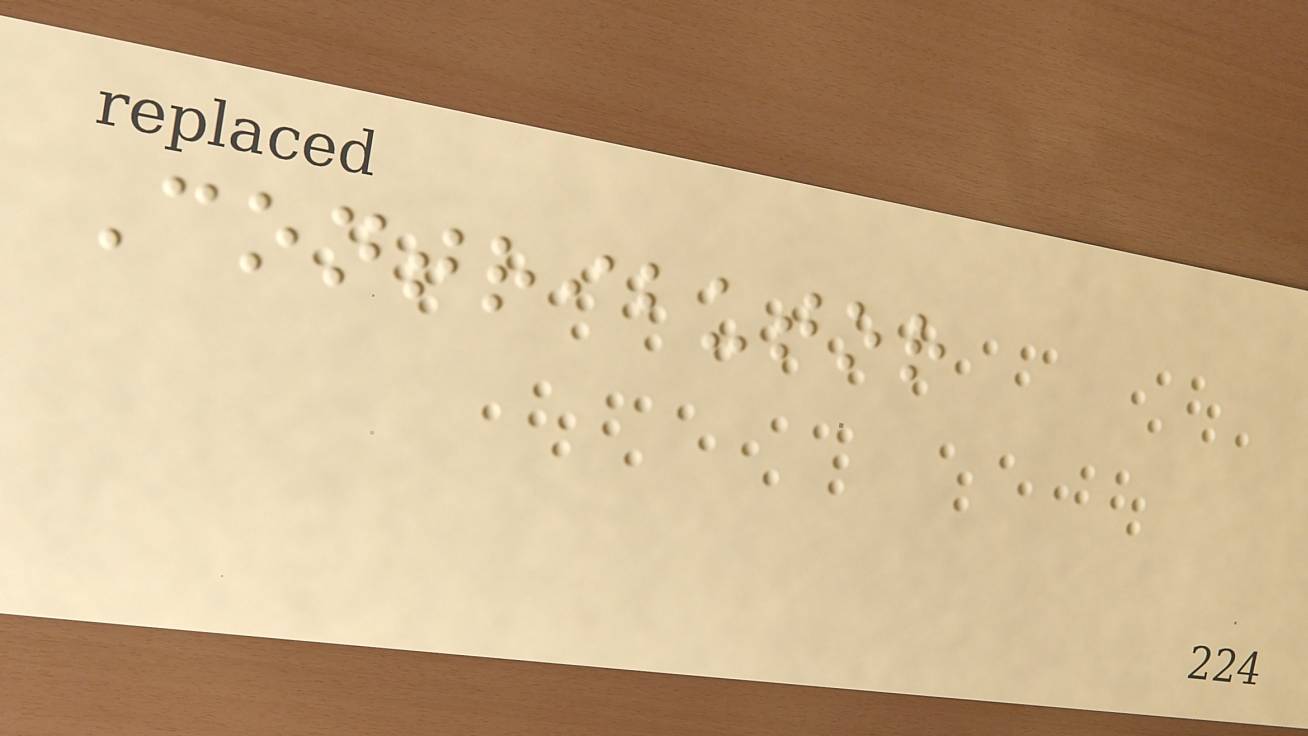Contributor
